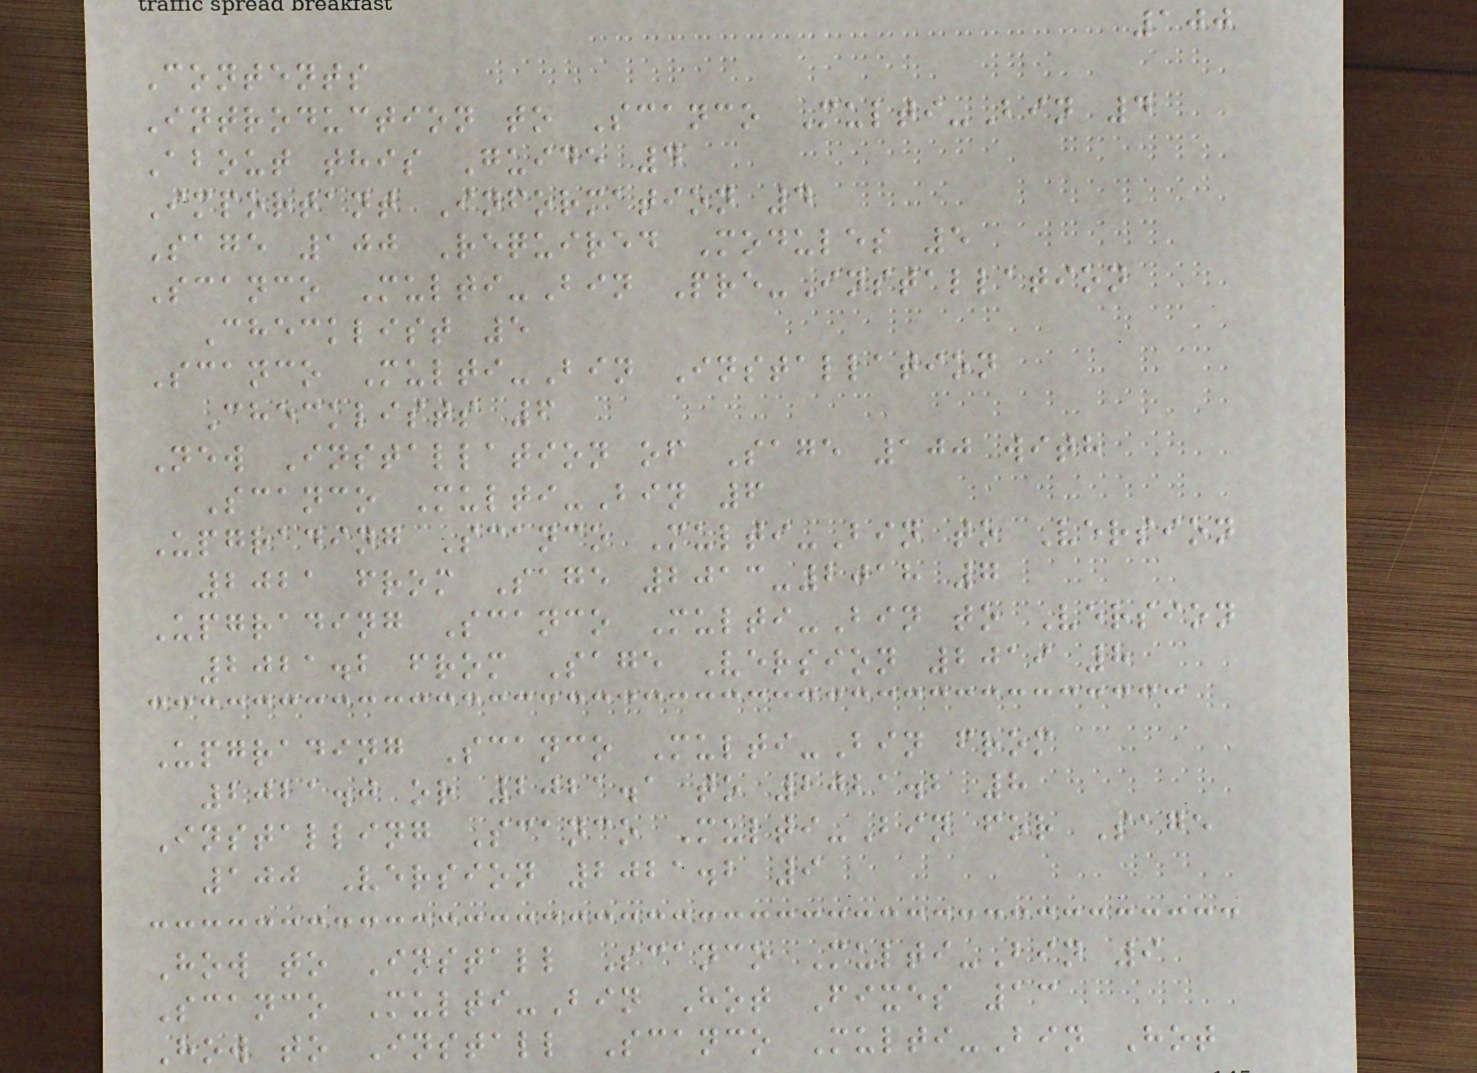100
Contents
Introduction to Scanco Multi-Bin 4
About this Guide 4
Important Information 4
Sage 100 Required Modules 5
Scanco Multi-Bin Pre-Installation
Checklist 5
Scanco Multi-Bin Installation
Checklists 6
New Installation of Sage 100 with
Scanco Multi-Bin 6
Upgrading Scanco Multi-Bin to Version
2021 from Sage 2013-2018 7
Upgrading Scanco Multi-Bin to Version
2021.2 from Sage Version 2019 8
Upgrading Scanco Multi-Bin from
2021.0 or 2021.1 to 2021.2 8
Installing Scanco Multi-Bin for Sage
100 Version 2021.2 9
How to Install Scanco Multi-Bin 9
Scanco Multi-Bin Hot Fixes 13
How to Install Scanco Multi-Bin Hot
